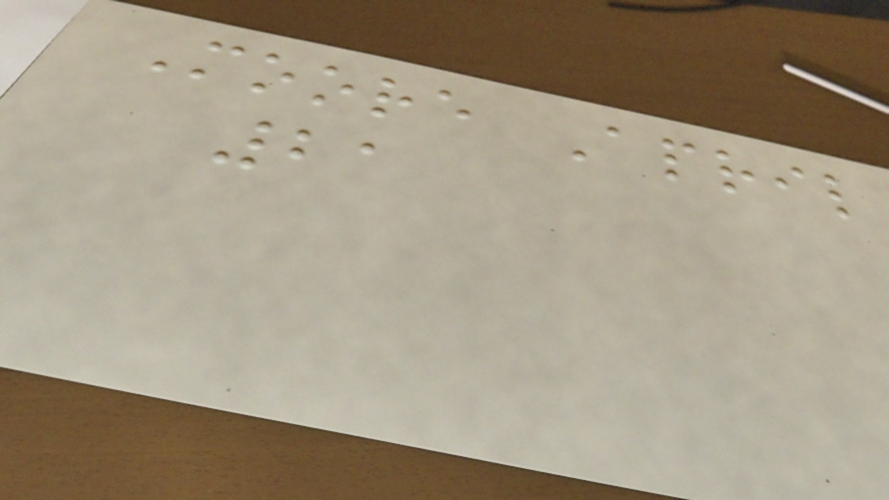Moore April
21
